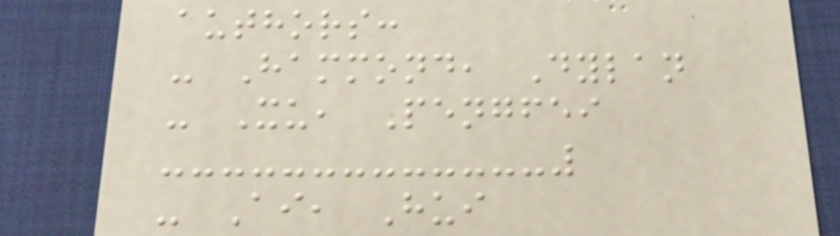authors:
- Hammond, Dylan
- Xu, Pengfei
- Ai, Hui
